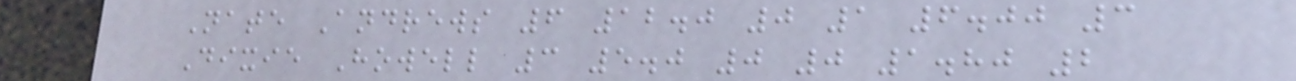Nate Andrews 6 12.0 0 1 6.00 3
Dixie Howell 3 5.0 0 0 1.80 2
